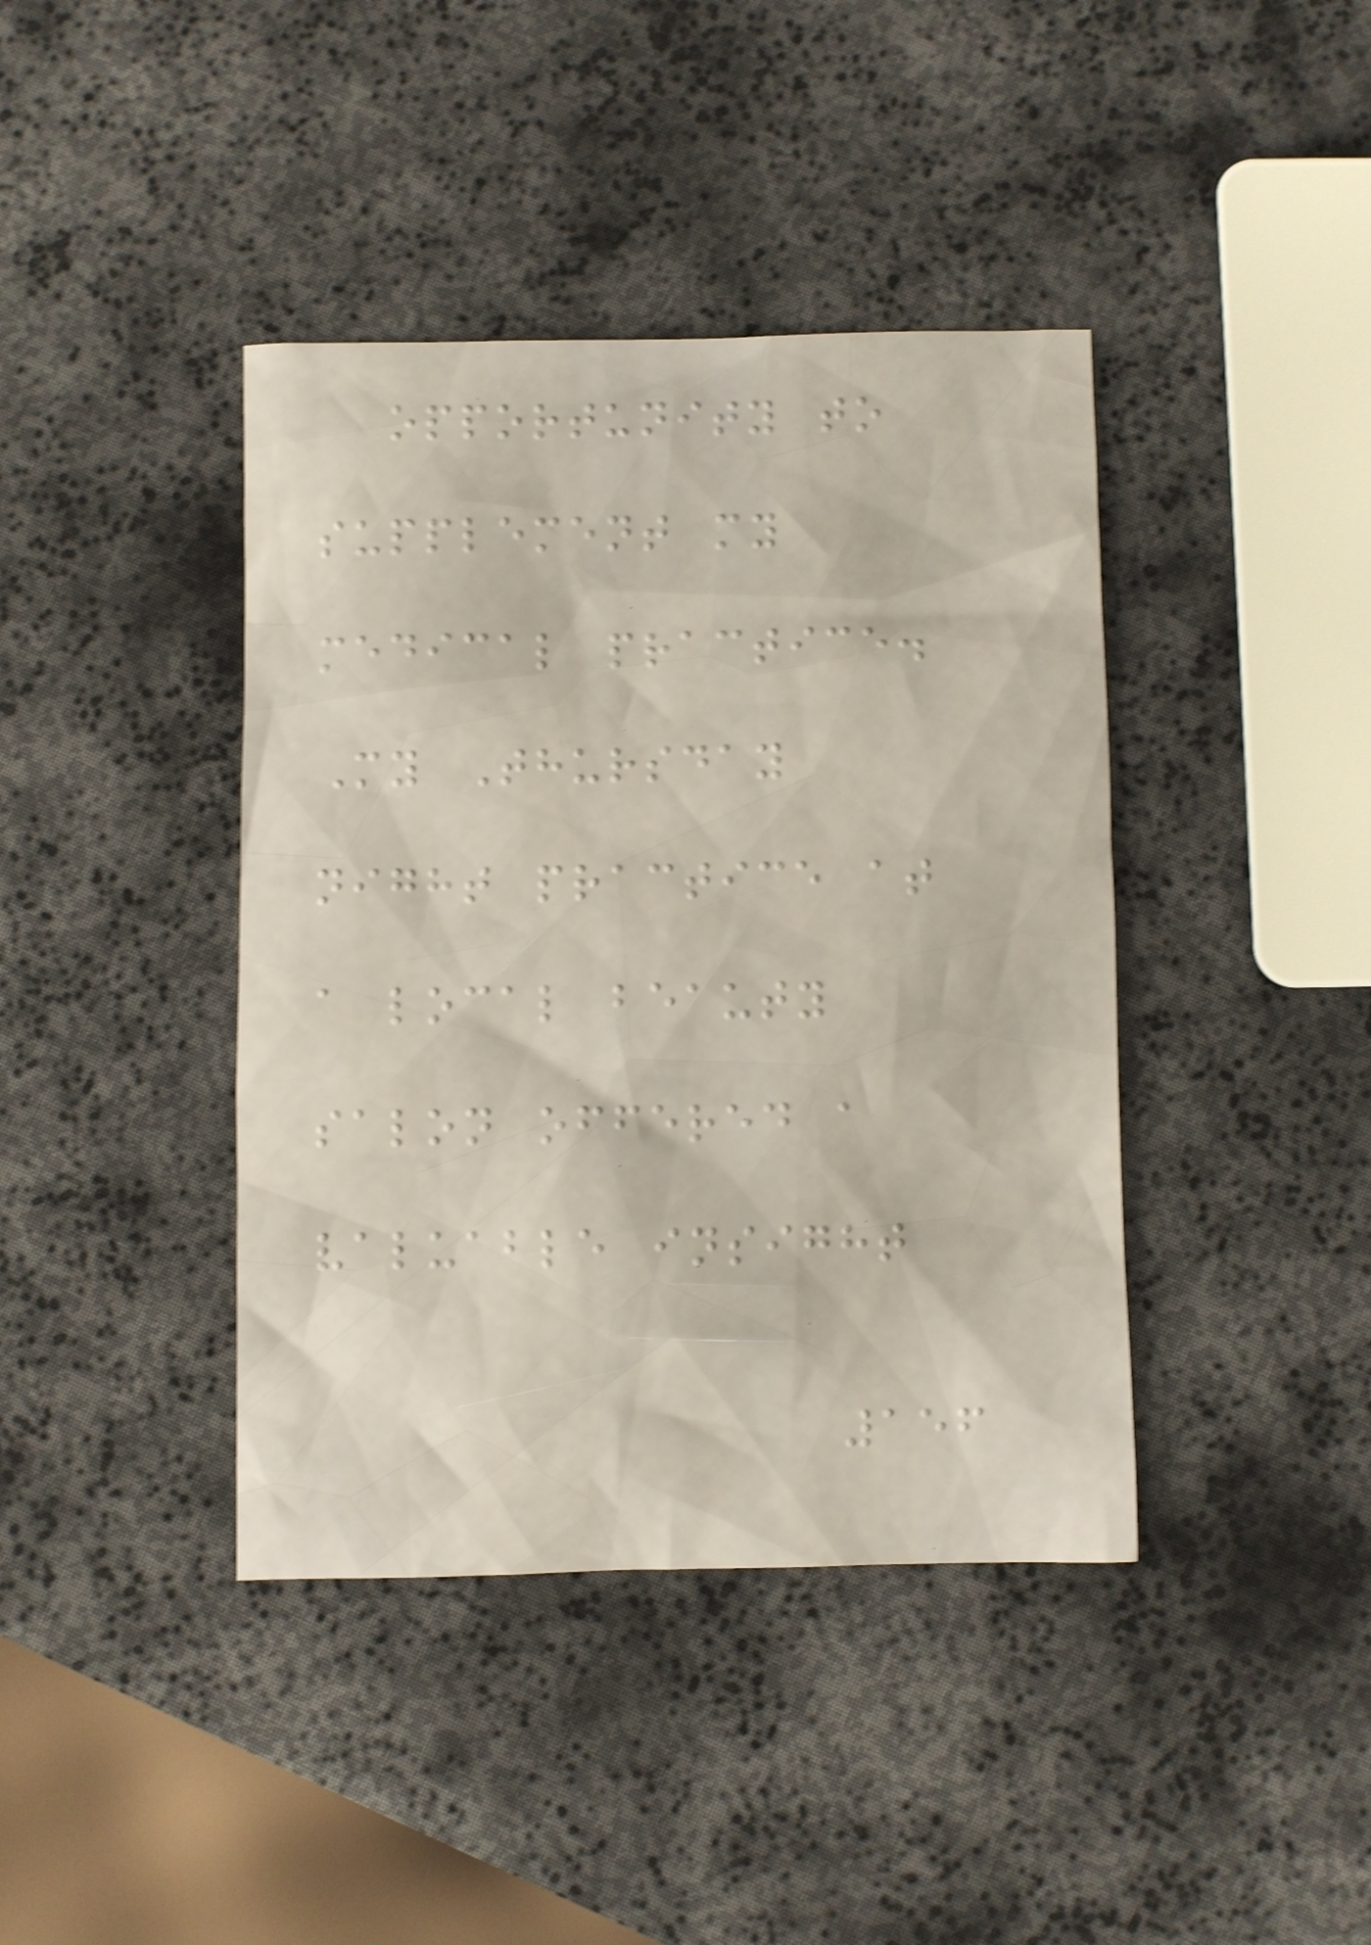opportunity to
supplement my
medical practice.
My Thursday
night practice at
a local beauty
salon offered a
valuable insight
156
